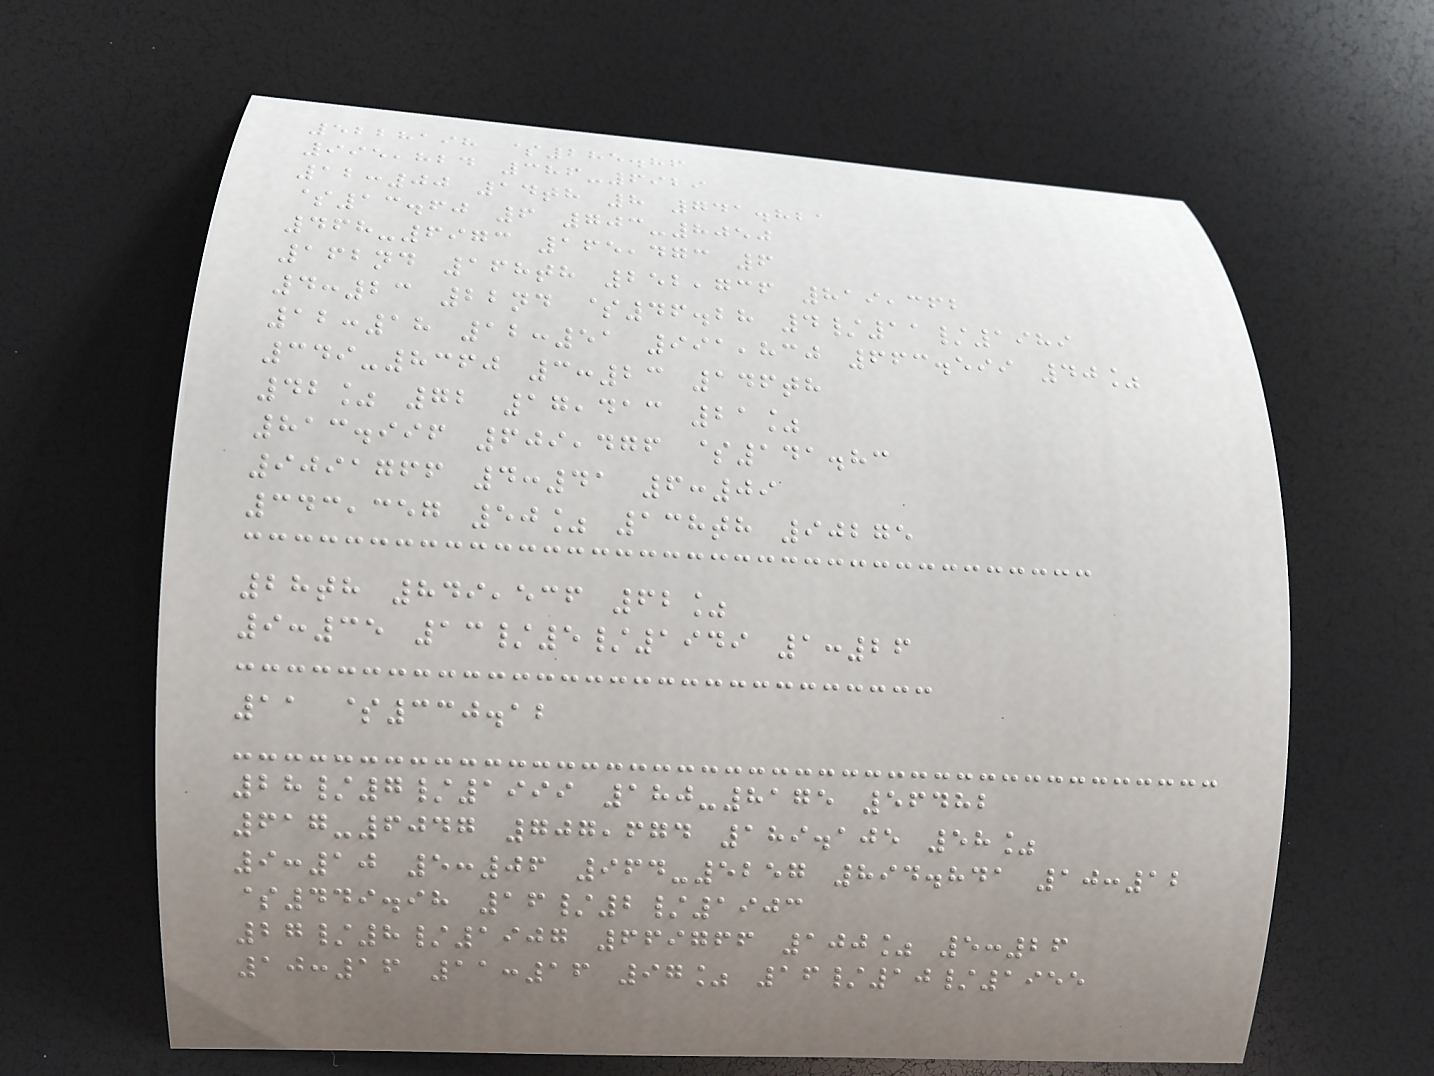5228198 $285.86
995,824 386-6929
12:00 14th 8 741.821
$13.60 6 703-8050
468-6973 165,473 6
162nd 168th 252,736 819,362
4:23 22nd $46.28 4/11/1989
12:18 12:51 991,830 663.599 40%
349-8360 3:23 146th
42% 72 17,413 21%
813.996 609,476 $141.83
9091766 4:41 6:09
343,357 50% 138th 90275
28th 849,536 62%
9:35 13/5/1949 1:26
11 $330.12
28/7/1999 180-8175 56482
617-6047 707,674 189.105 58%
9:10 5:06 964-5257 894.841 10:12
$449.98 16/2/1903
27/8/1907 669766 100% 5:26
10:16 11:16 97% 16/10/1955
